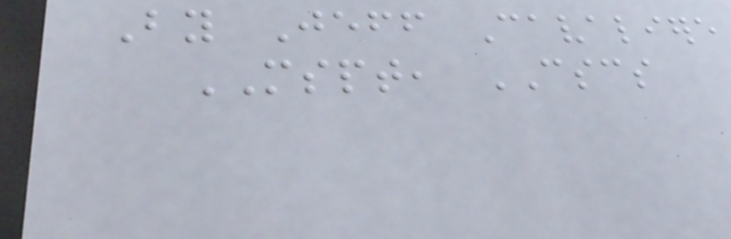By Jeff Cavaliere
MSPT, CSCS
